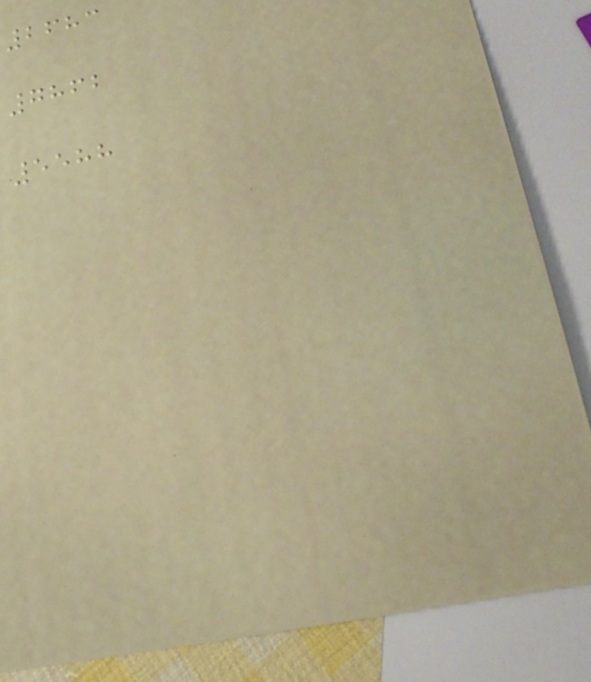2683
7862
5588
